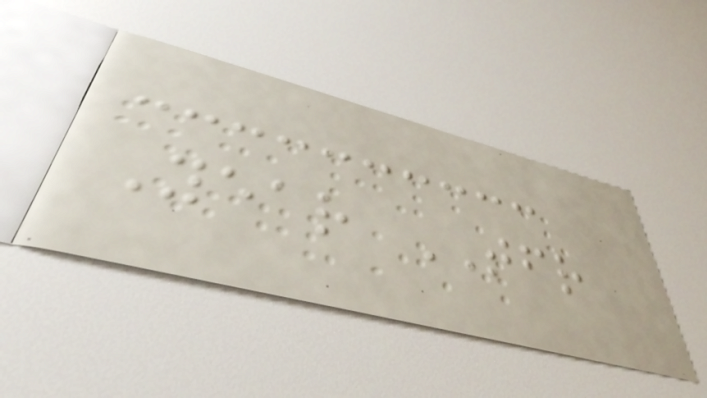Year TFR
